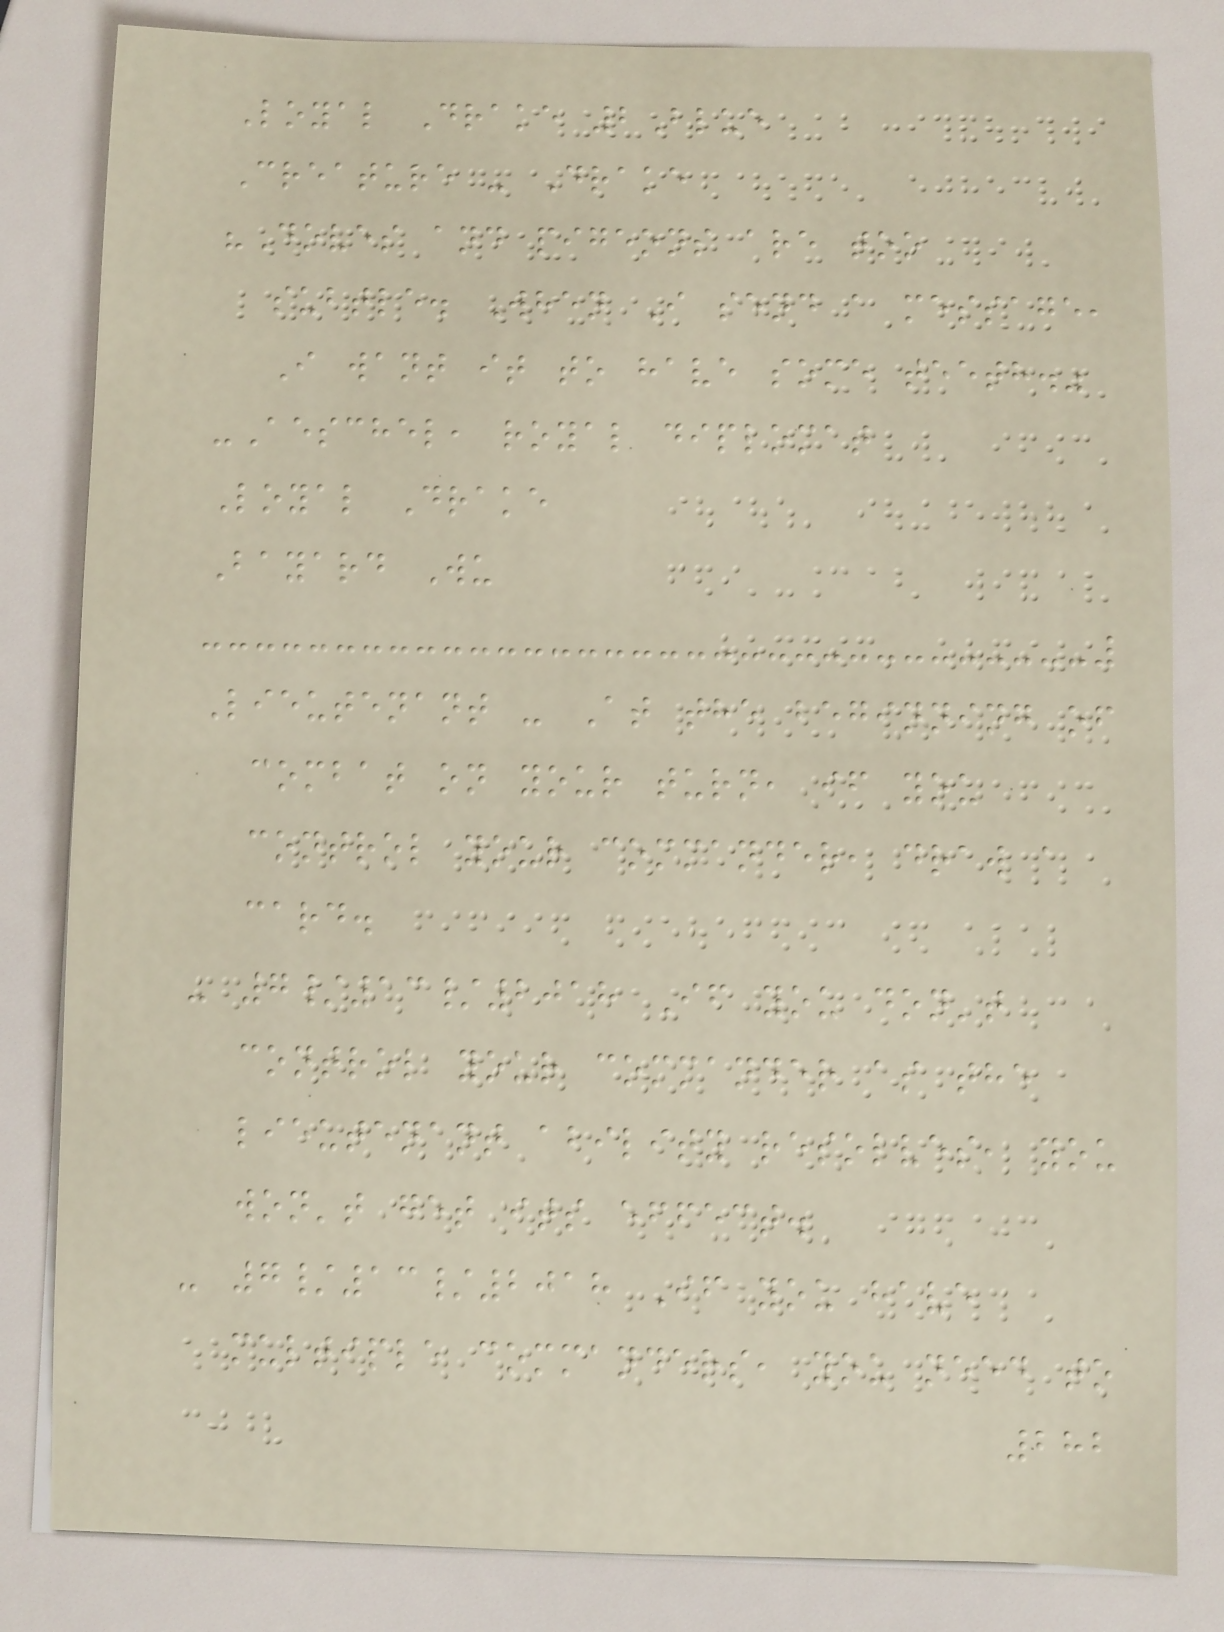Loyal Drake 2Blue
Creature - Drake
"Doves and pigeons are too
subtle. When I send a message,
I want it to have some teeth."
-Aeschel, royal diplomat
Loyal Drake
Bayard Wu
Lieutenant - At the beginning of
combat on your turn, if you
control your commander, draw a
card.
- 7/13/2018 If you don't
control your commander as the
lieutenant ability resolves, you
won't get its effect.
- 7/13/2018 If you have
multiple commanders, you need to
282
